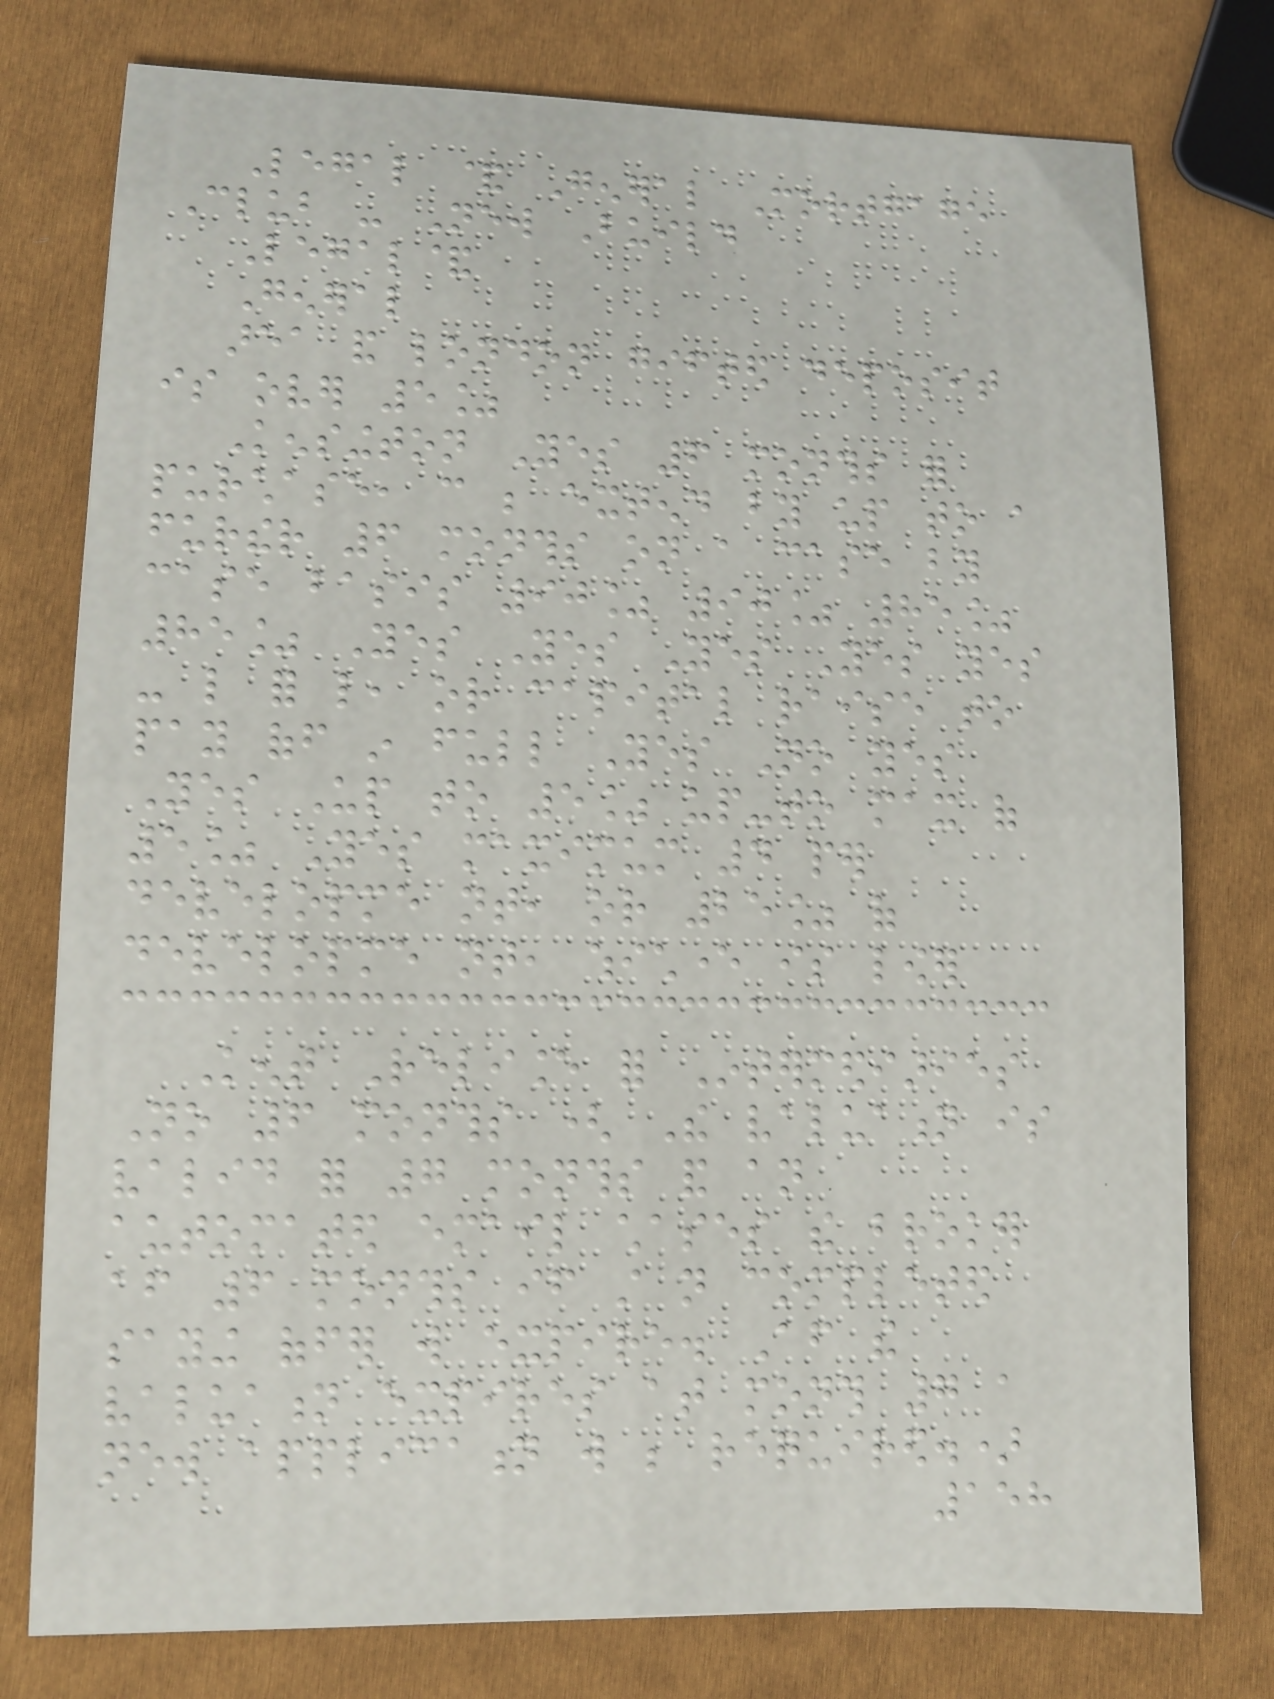Legal & General Mortgage
Club - New Build
Legal&
General
area and london gifted deposit
is over 5%
Kensington Yes 6 months for
purchase, can be extend by up to a
further 6 months on a case by
case basis 90% 90% 85%
85% Yes Yes Yes Yes yes
- like for like, or capital raise to
pay off in full Yes No yes
Yes Up to 5% up-to max of
5% Yes maximum 4 per
developme nt, or 25% of
developme nt, whichever is lower
Kent Reliance for Intermediaries
No 6 months ( The valuation is
valid for 7 months and an
automated email chases the broker
after 6 months if still not completed
saying offer will expire. After the
valuation expires at month 7 a
new application will be required.)
158
